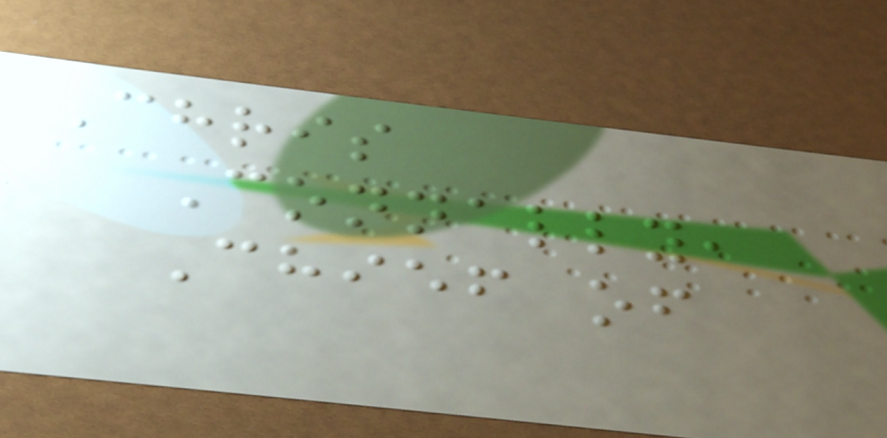Chris
Connally,
Chief of
